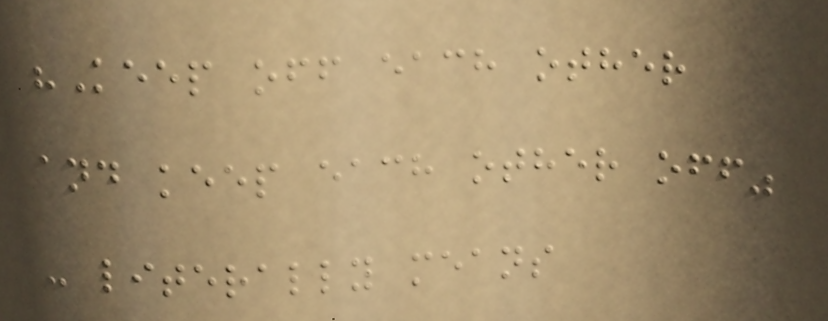"Keep off each other
and keep each other off"
- literally means
